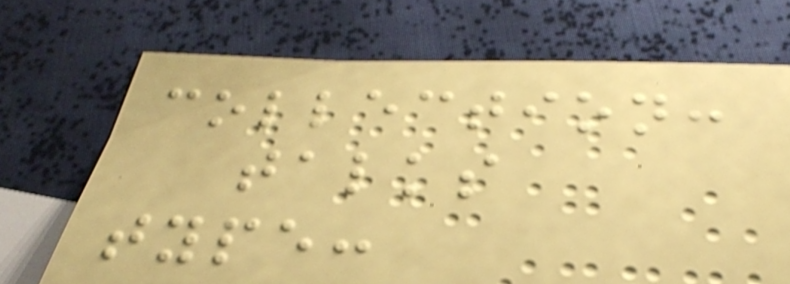collection:
talks
type:
